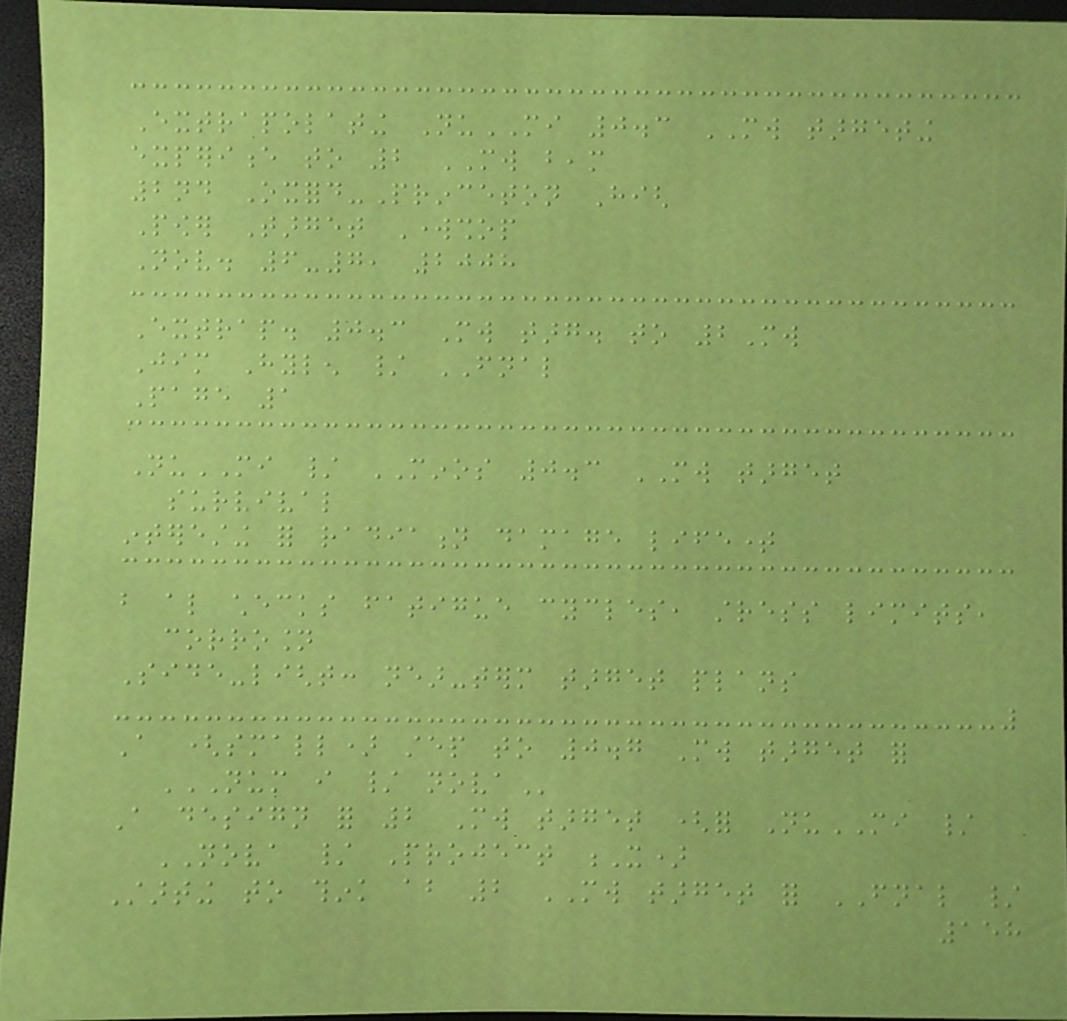Extrapolating NuMI 0.3 MW targeting
experience to 2 MW beam
2nd Oxford-Princeton High
Power Target Workshop
Nov. 6-7, 2008
Extrap. 0.3 Mw targ. to 2Mw
Jim Hylen / FNAL
Page 1
NuMI / MINOS 0.3 MW target
survival
interesting for radiation damage lifetime
but also checks fatigue cycles, stress limits,
corrosion
Side-light: near-term target plans
A (small) step to 0.7 Mw target for
NUM I / NOVA
A design for 2 Mw target (for NuMI /
NOVA / Project X)
Starting to think about 2 MW target for FNAL /
158
